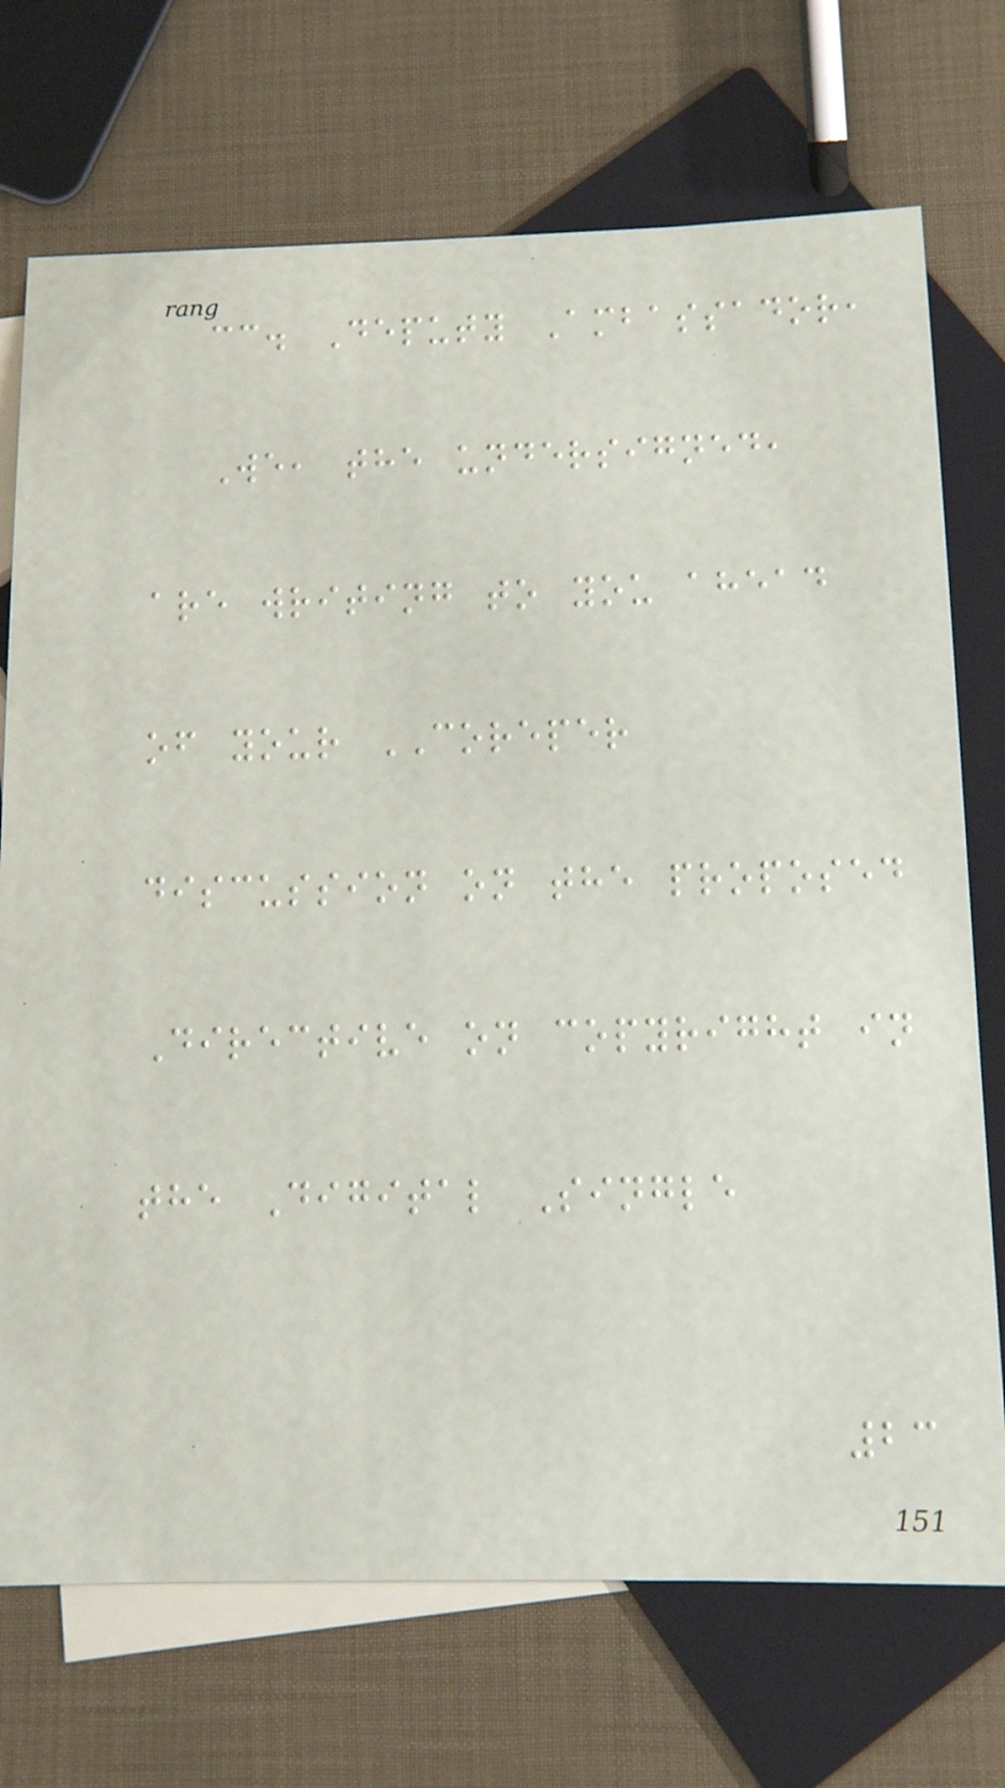cc. Deputy Ambassador,
We, the undersigned,
are writing to you ahead
of your COREPER
discussion on the proposed
Directive on copyright in
the Digital Single
23
